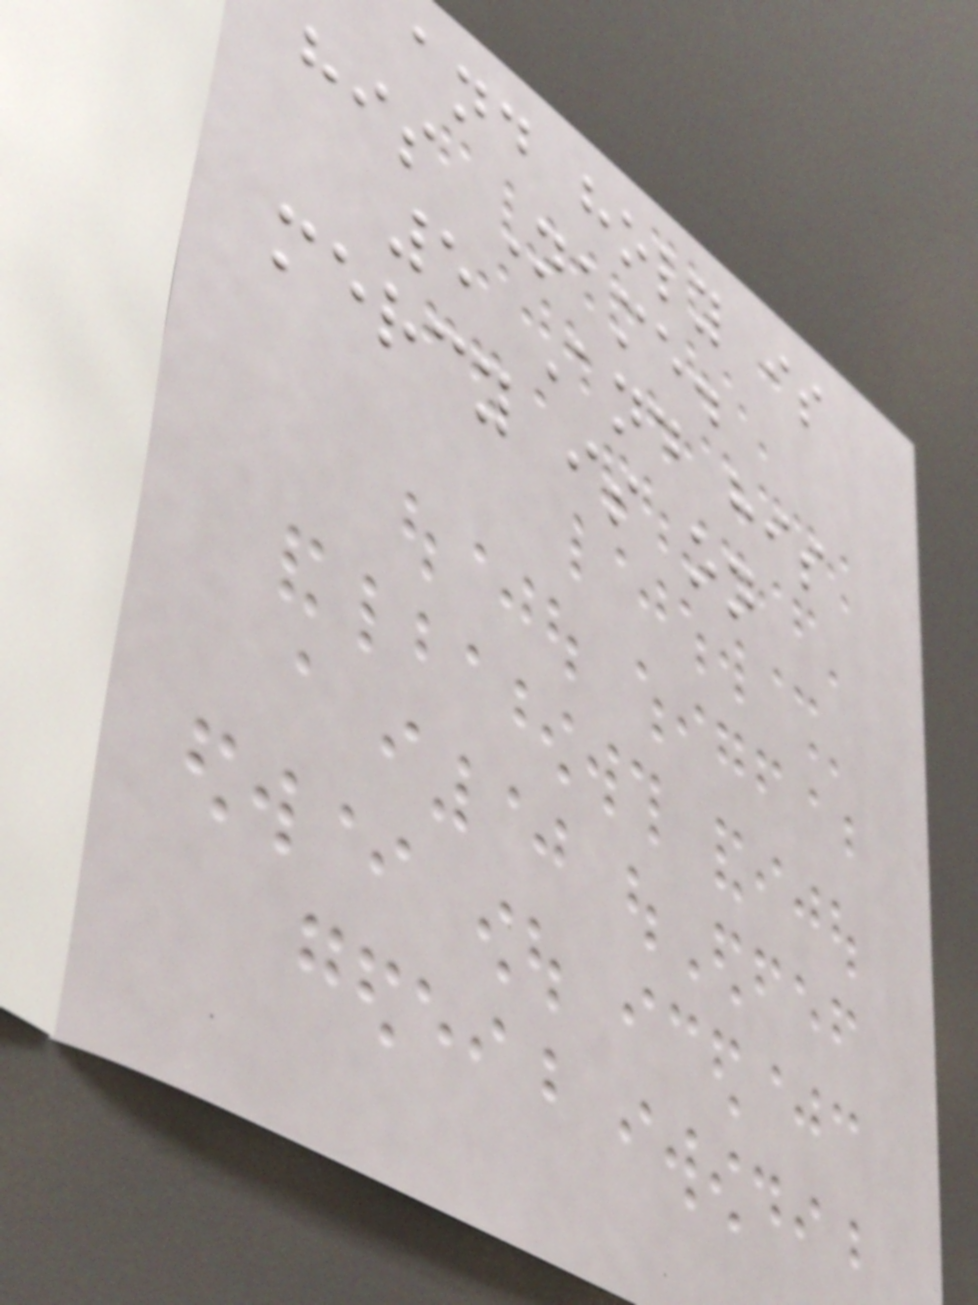and holy is
his Name.
5 And his
mercy is on
